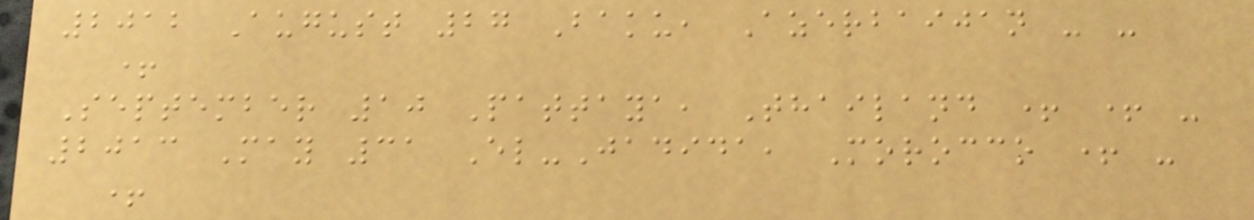2012 August 27 Baku, Azerbaijan - -
+
September 10 Pattaya, Thailand + + -
2013 May 31 El-Jadida, Morocco + -
+
